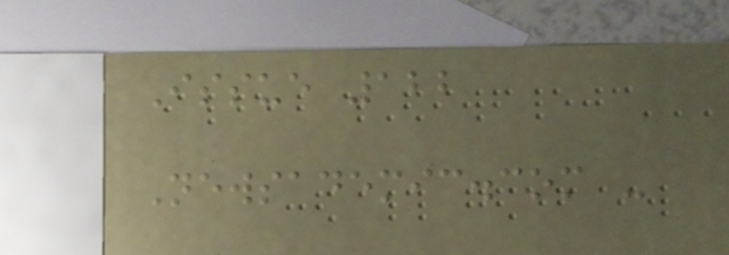Issue 122
Newsademic.com -
